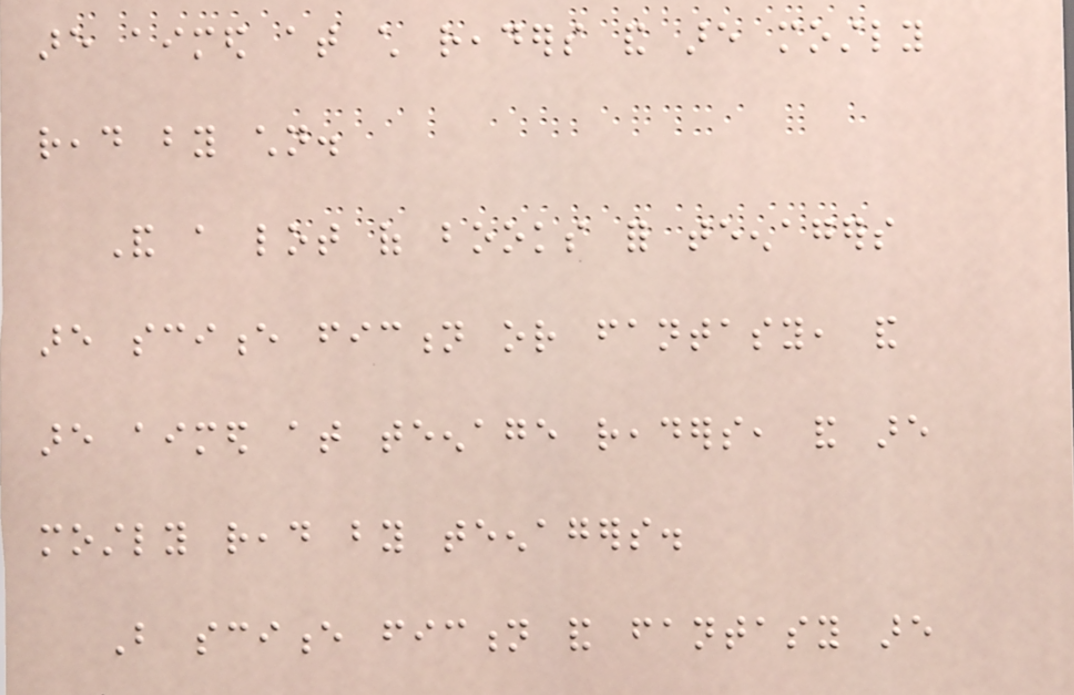are aimed at child readers and are mostly
read by children.
And a lot of books for teenagers
are science fiction or fantasy, and
are aimed at teenage readers, and are
mostly read by teenagers.
But science fiction and fantasy are
